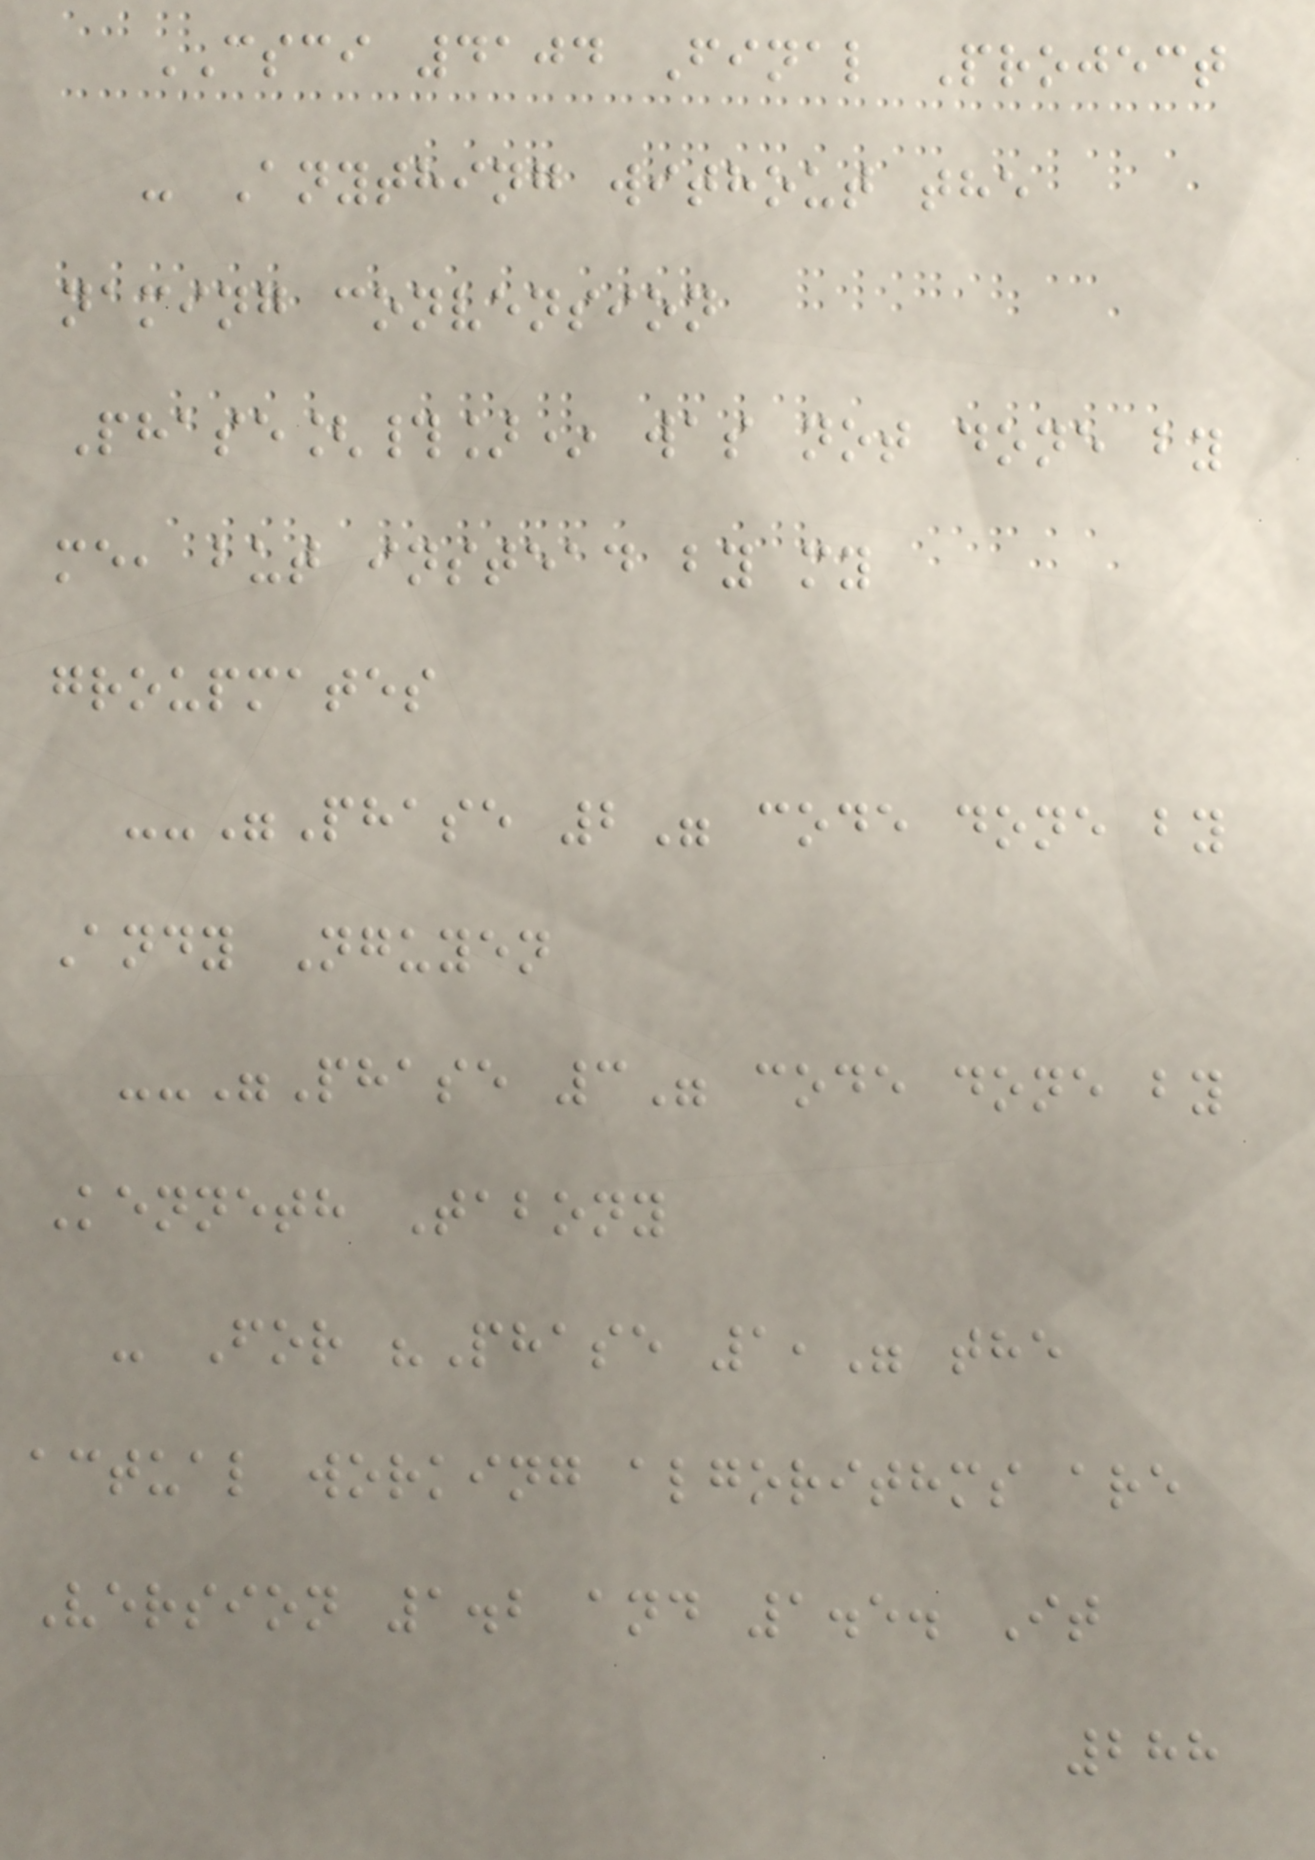CSCI 4104 Final Project
- Anything without the
naming convension
Phase[#]* was not done by
me, but instead by my
groupmates
--"Phase 2" code done by
Andy Nguyen
--"Phase 3" code done by
Kenneth Tabony
- For "Phase 1," the
actual working algorithms are
Version 1.2 and 1.5. It
288
